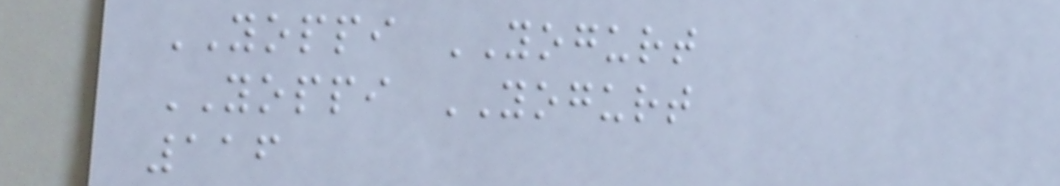YOPPI YOGURT
YOPPI YOGURT
116
